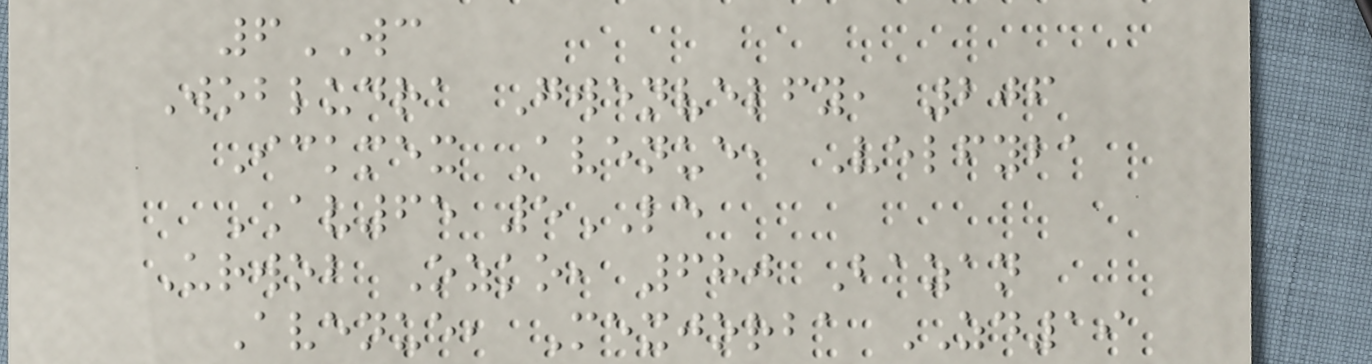6WC
Wobludra Gwenvelfy, 206
Ickmex Avenue, Velfyba
AV65 5LE
Urwob Ozko, 680 Bazan
Avenue, Mexjorba ZD19
